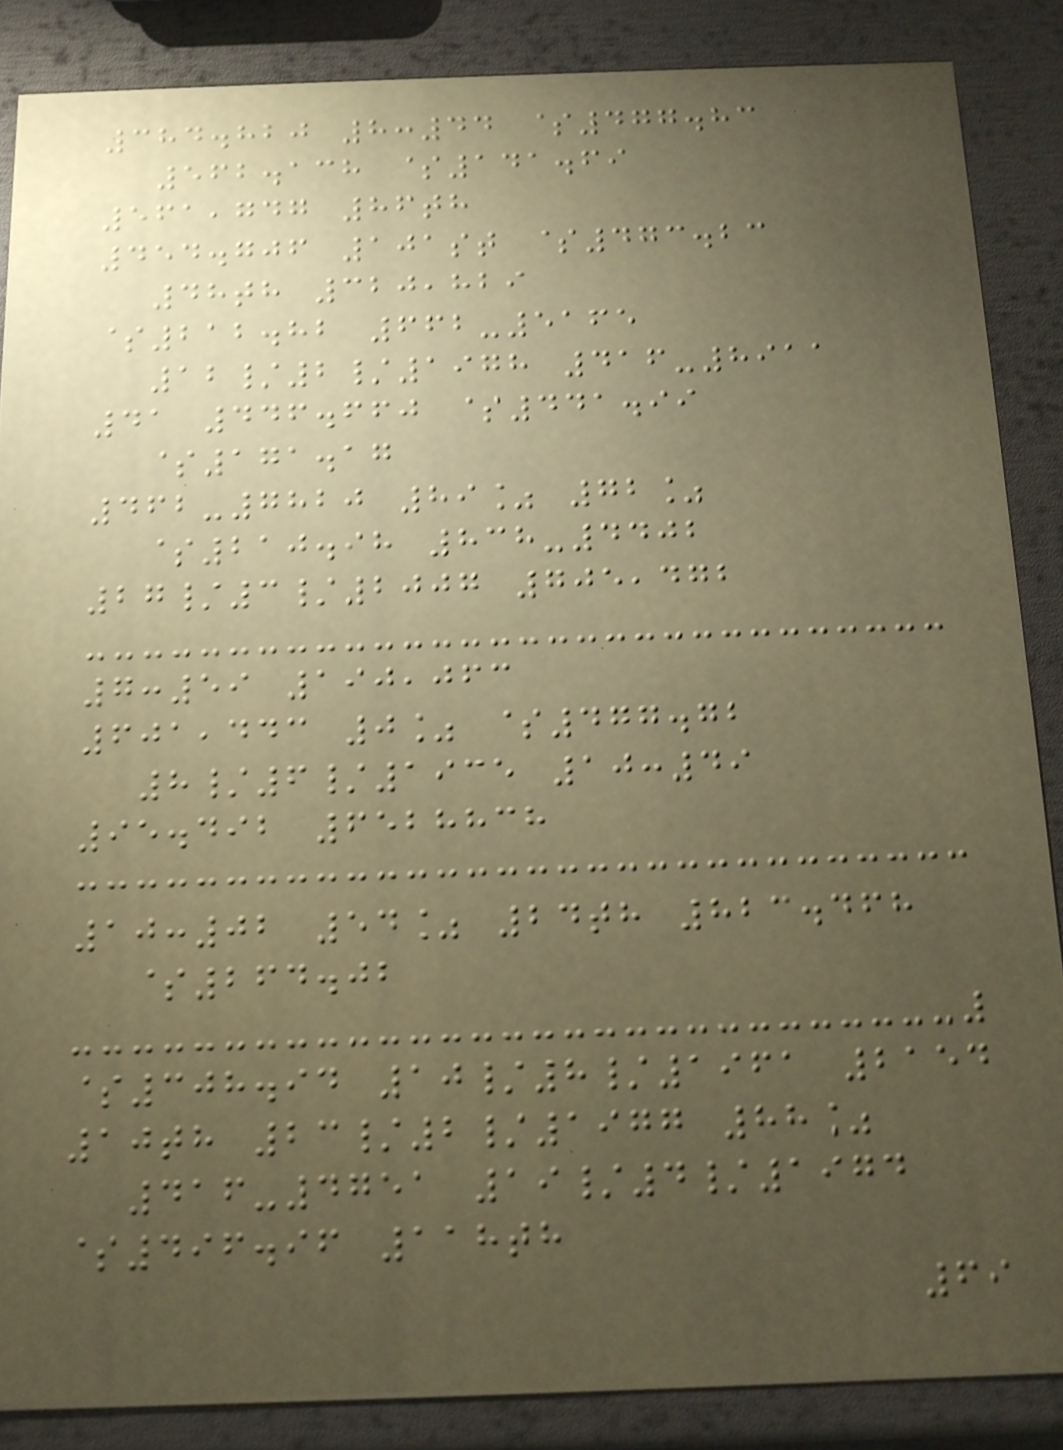384.820 8:44 $477.83
562.138 $141.69
561,747 86th
454.706 101st $473.23
48th 320,829
$212.82 662-5165
12/2/1978 416-8911
41 446.660 $441.99
$171.17
462-7820 89% 72%
$210.98 838-4402
27/3/2007 705,472
7:59 190,063
601,443 0% $477.72
8/6/1935 10:49
95.492 6528838
10:02 54% 24th 823.468
$264.02
$308.94 10/8/1961 2154
10th 23/2/1977 88%
416-4751 19/4/1974
$496.96 118th
69
